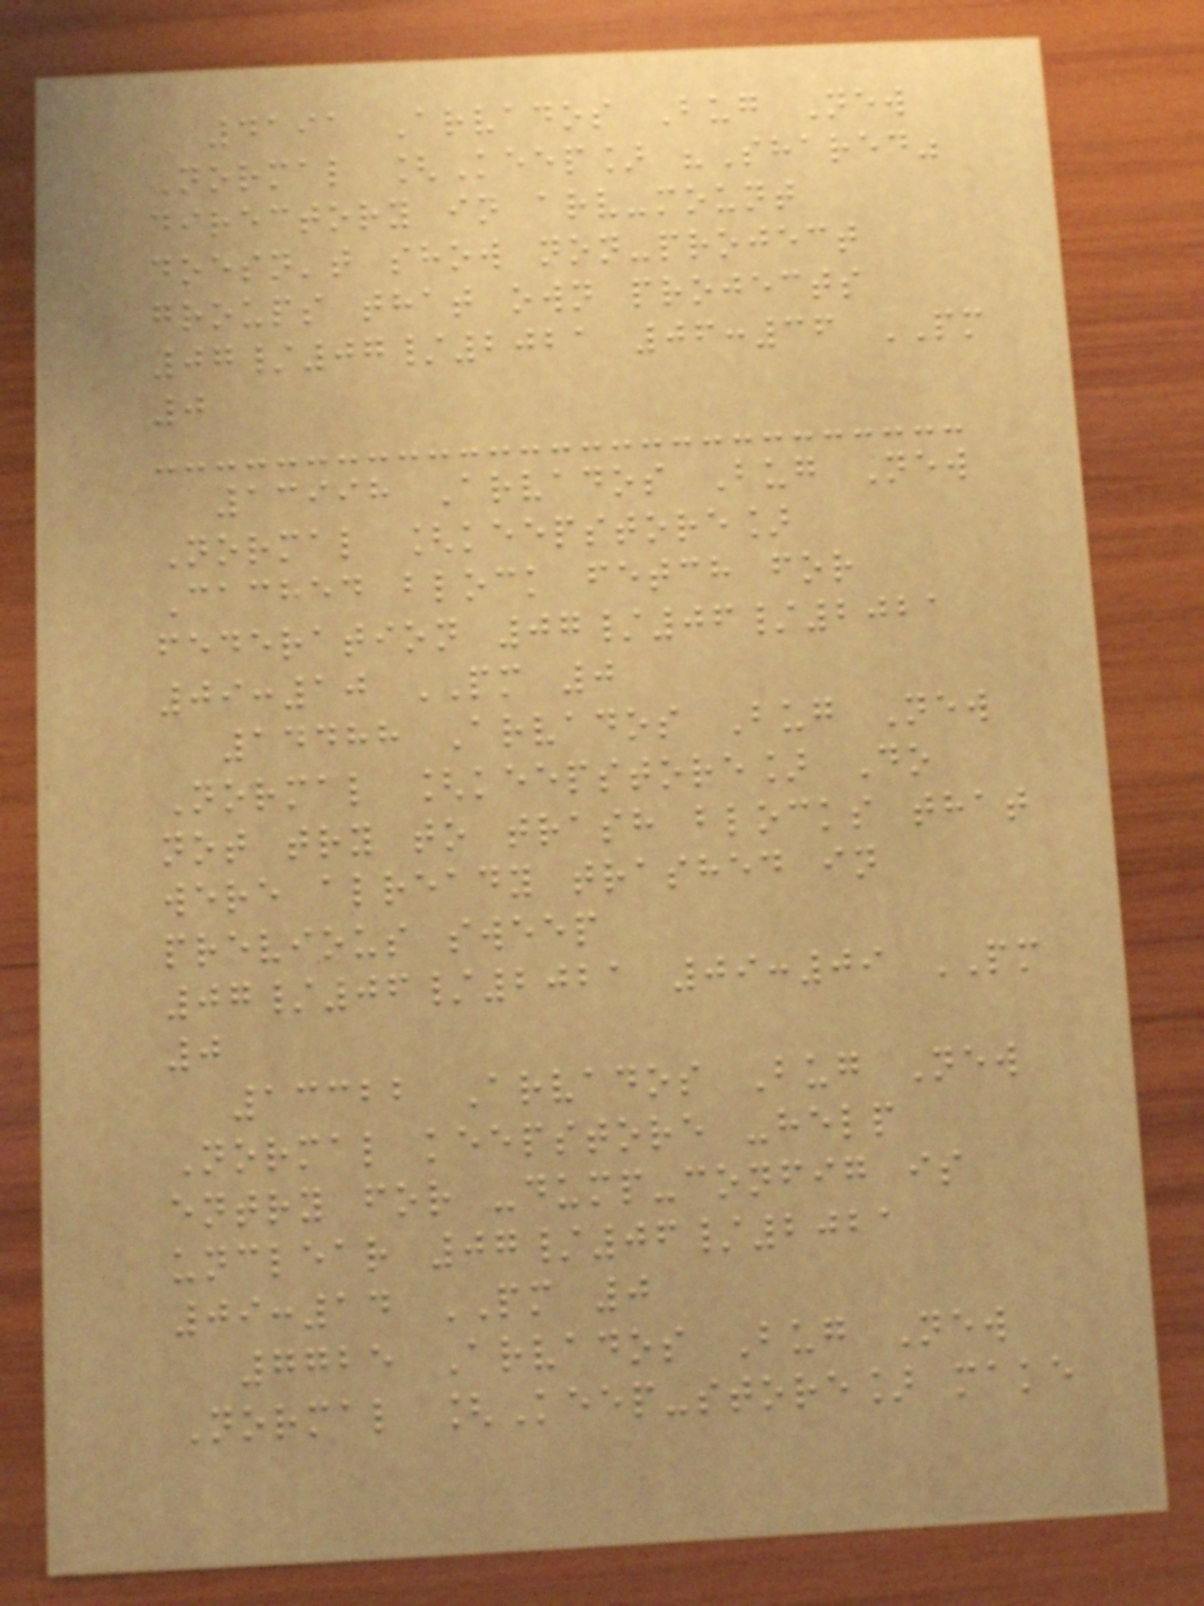4191 Arvados Bug New
Normal [Keep] "Shared"
directory in arv-mount
doesn't show non-project
groups that own projects
07/07/2021 06:36 PM
0
13998 Arvados Bug New
Normal [keepstore]
Cached block fetch for
federation 07/06/2021
09:10 PM 0
14488 Arvados Bug New
Normal [keepstore] Do
not try to trash blocks that
were already trashed in
previous sweep
07/06/2021 09:09 PM
0
13322 Arvados Bug New
Normal keepstore -help
entry for -dump-config is
unclear 07/06/2021
09:14 PM 0
7725 Arvados Bug New
Normal [Keep-store] make
